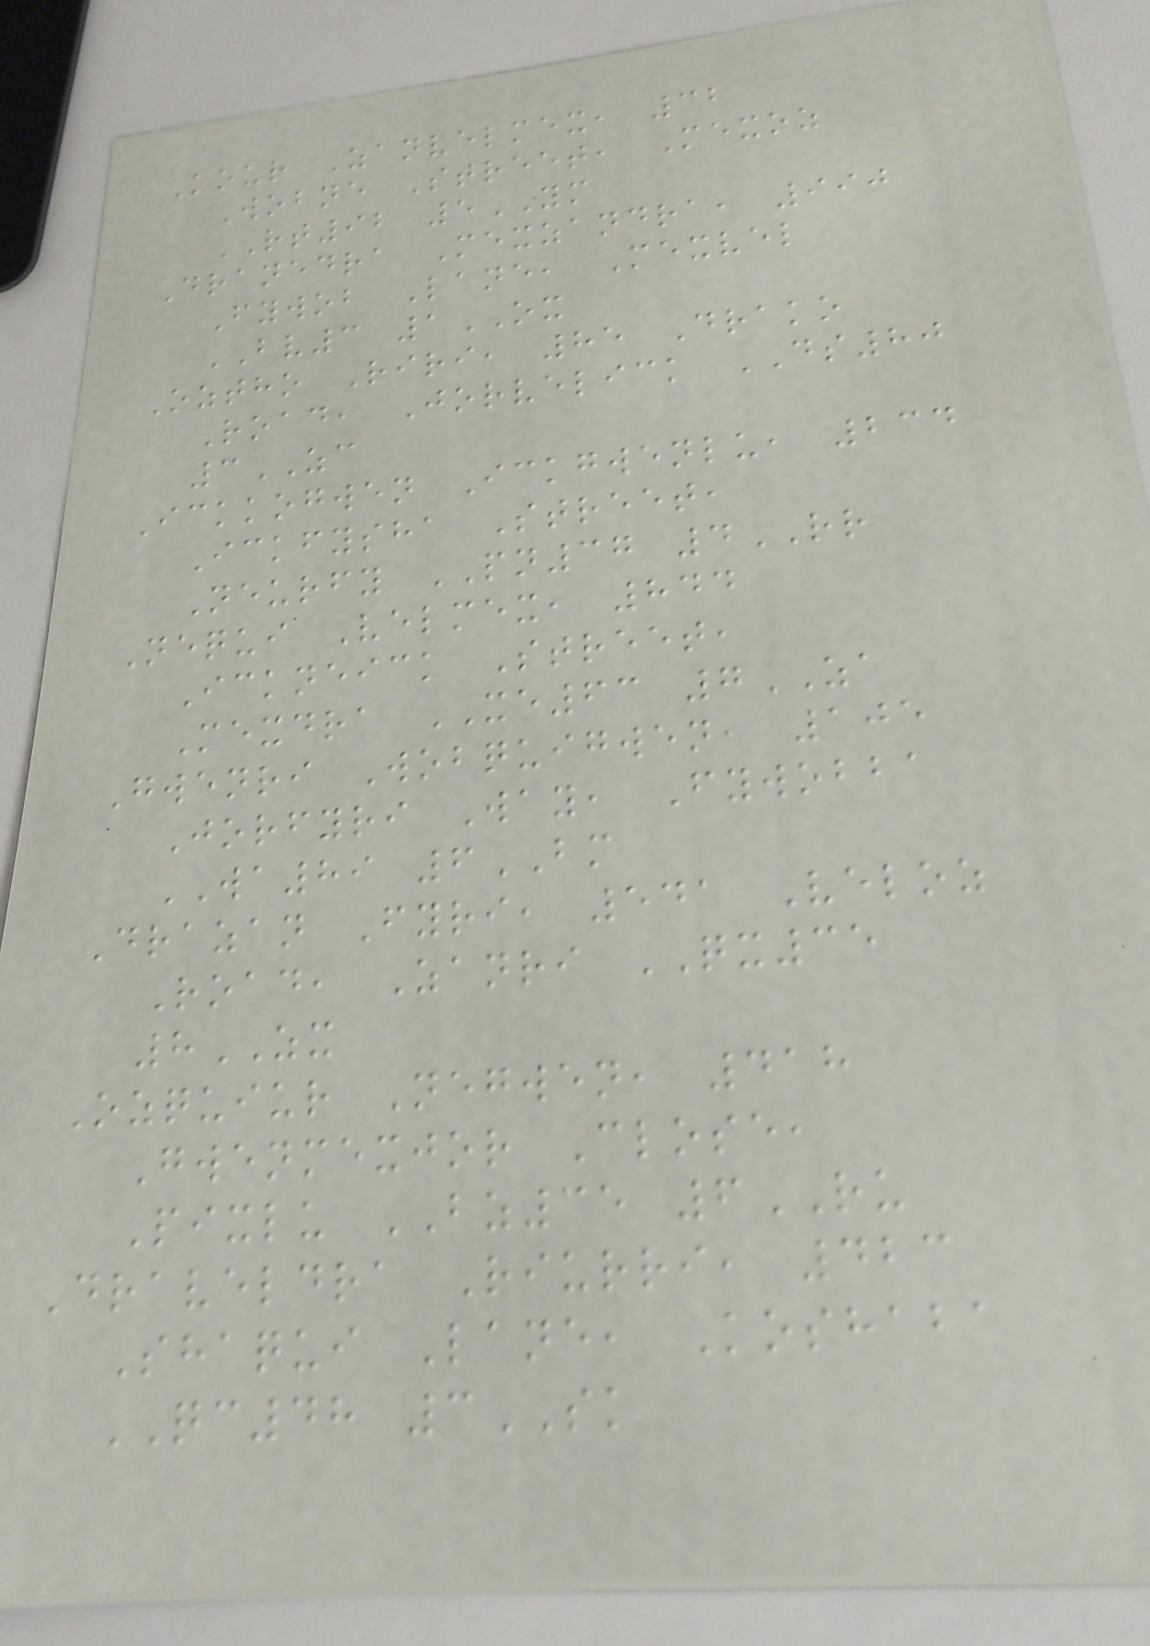Kour Zanvelmex, 32
Wobne Street, Mexoz
RT92 5YM
Dranedra Mexzandra, 990
Fywob Lane, Mexvel
BV3 1OX
Oztho Riri, 85 Drako
Road, Jorvelick DS80
3ZC
Ickkogwen Ickgwenlu, 234
Ickfysha Street,
Neurfy PN37 4RR
Nequi Velmex, 844
Ickneick Street,
Mexdra XE63 7ZA
Gwenri Wobquigwen, 105
Jorfyri Way, Fywobba
WA89 6BM
Drazan Fyri, 541 Veloz
Road, Zanri QX35
8ZX
Ozquiur Negwen, 418
Gwenmexjor Close,
Pixlu BZ35 6RU
Draveldra Riurri, 423
Shaqui Lane, Koshaba
QC48 3SK
